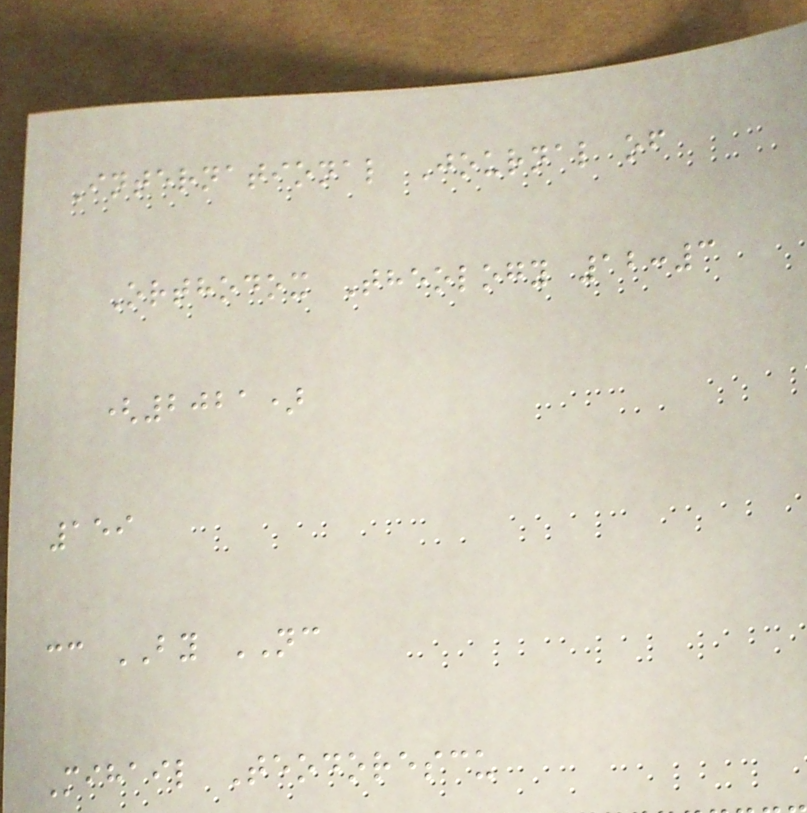International Journal of
Orthodox Theology 12:3
(2021)
159
cc BY NC
Mihail Teodorescu
